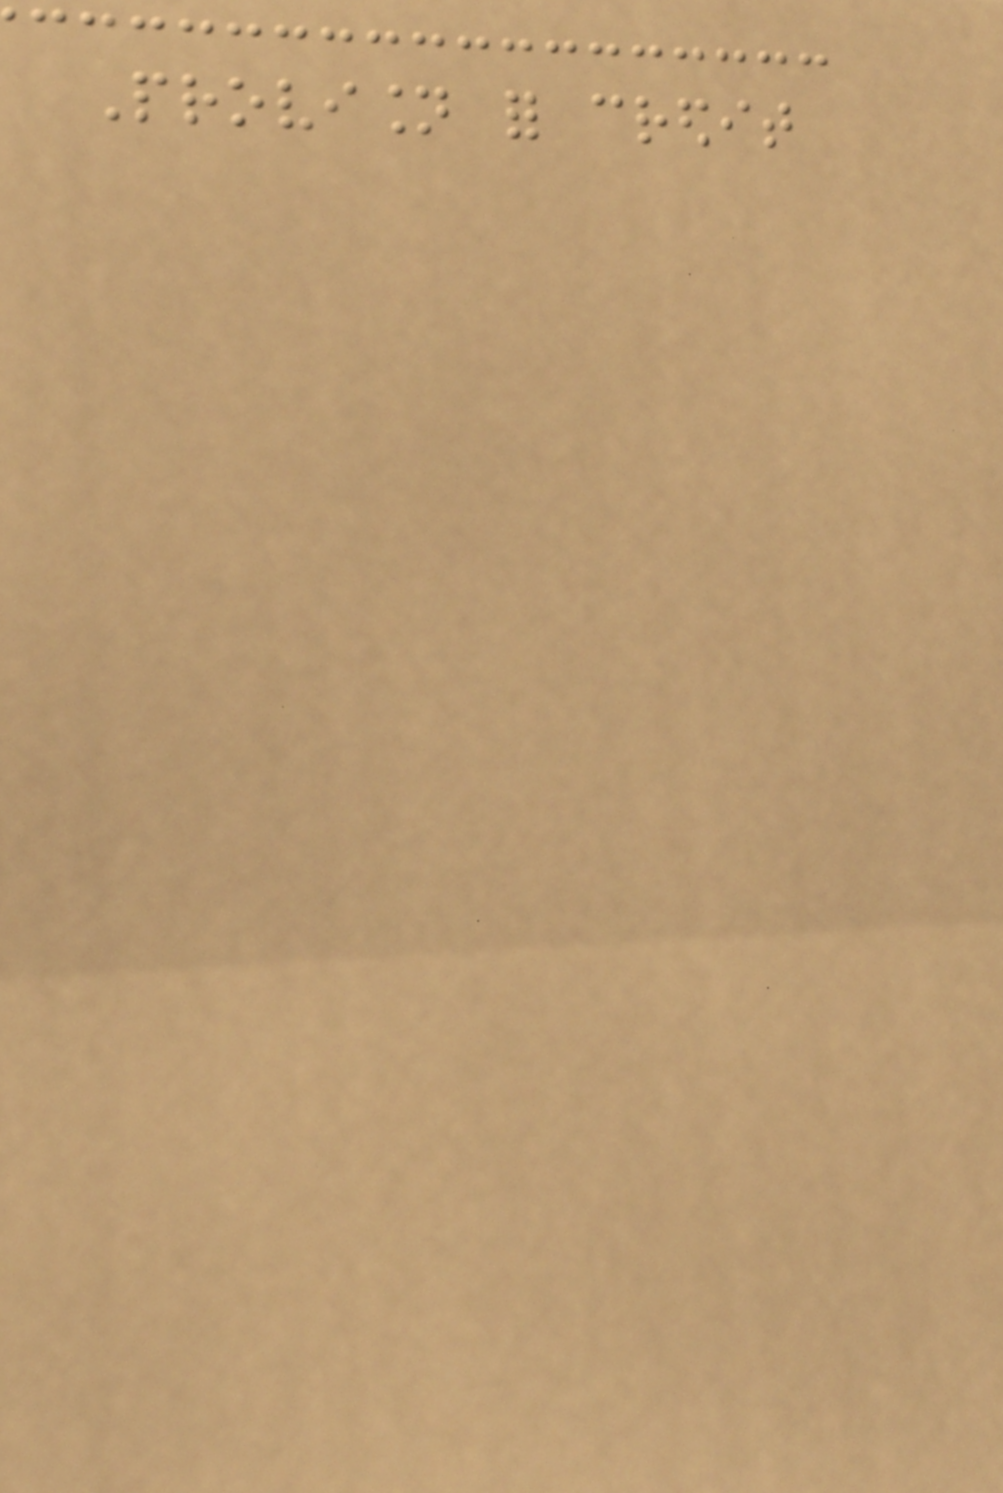Provision for credit
